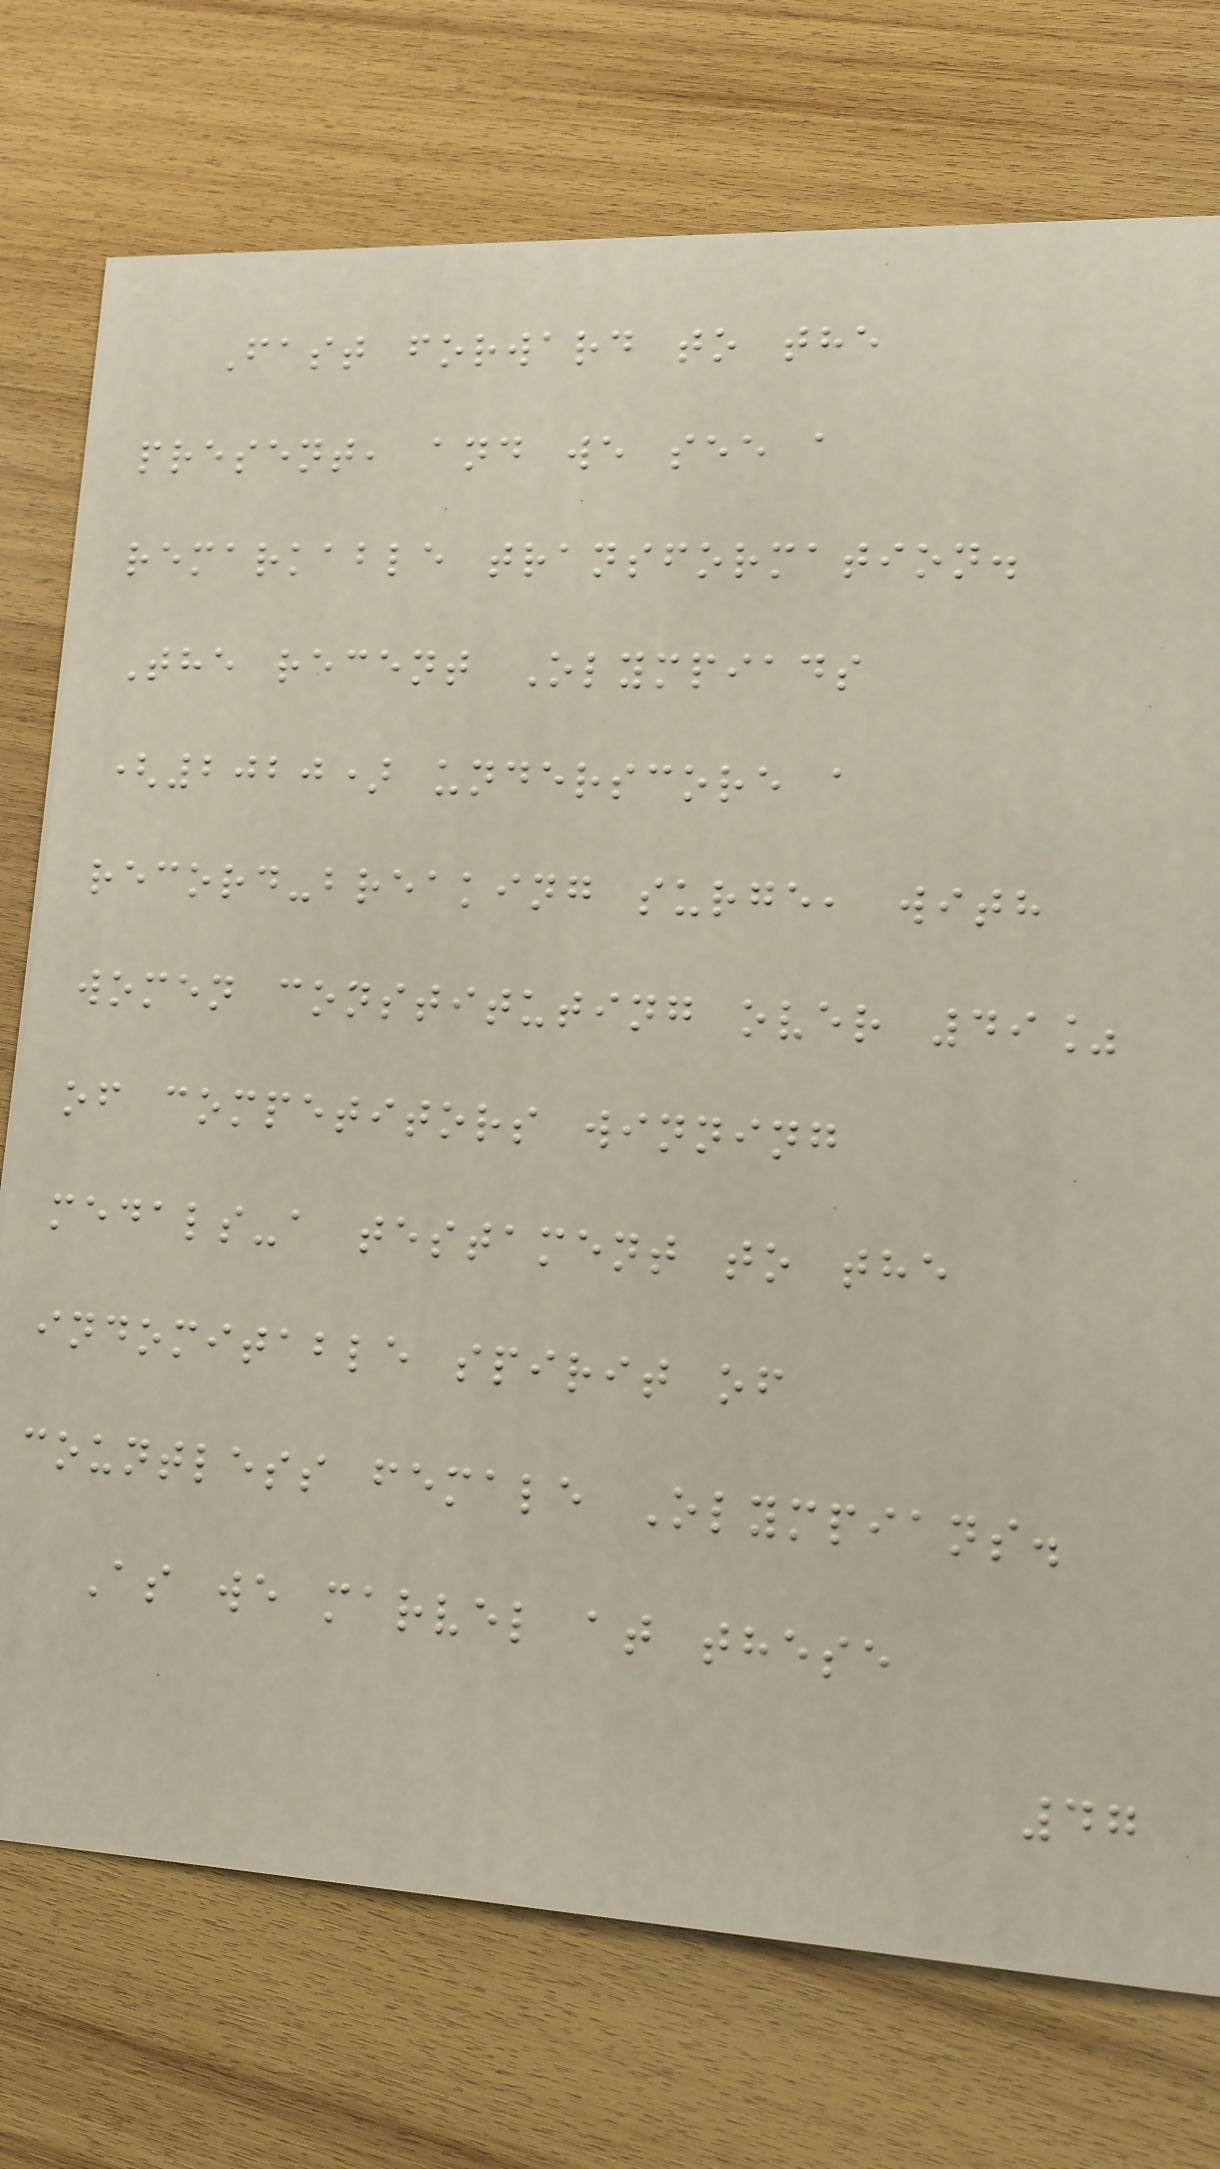Fast forward to the
present, and we see a
remarkable transformation.
The recent Olympiads
(2020) underscore a
record-breaking surge, with
women constituting over 49%
of competitors winning
medals-a testament to the
indomitable spirit of
countless female Olympians.
As we marvel at these
47
